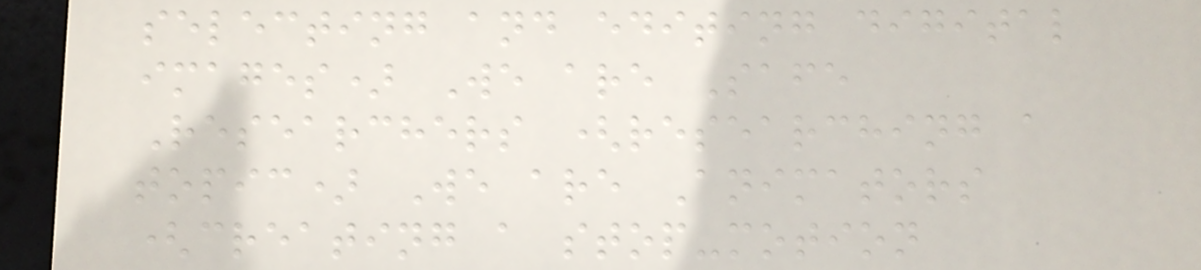selecting and editing digital
images) We are Safe
Researchers (researching a
topic) We are Animators
(creating a stop-motion
